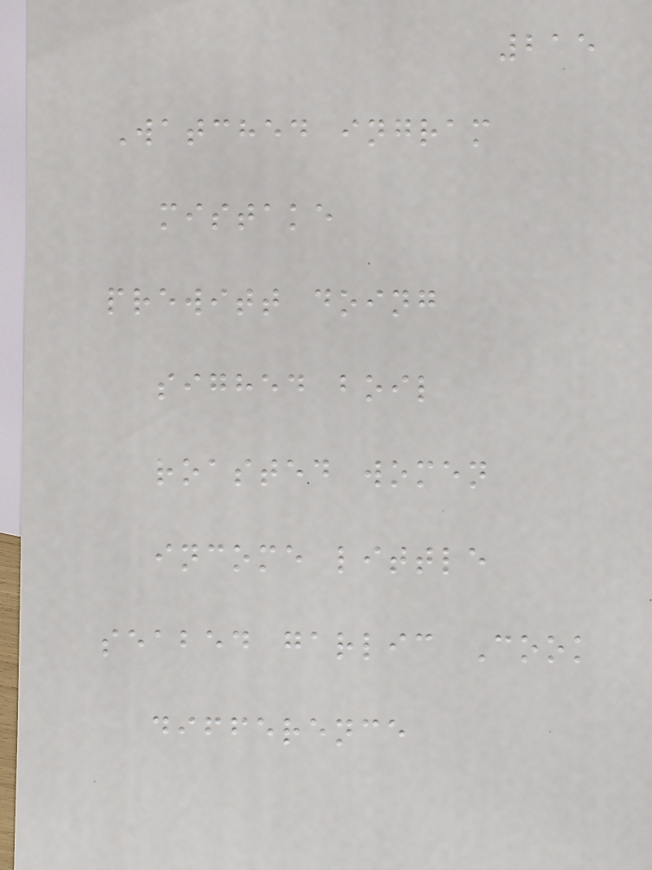215
Watched ingram
mistake
prewitt doing
sighed boil
roasted women
income little
seabed garlic Cook
difference
